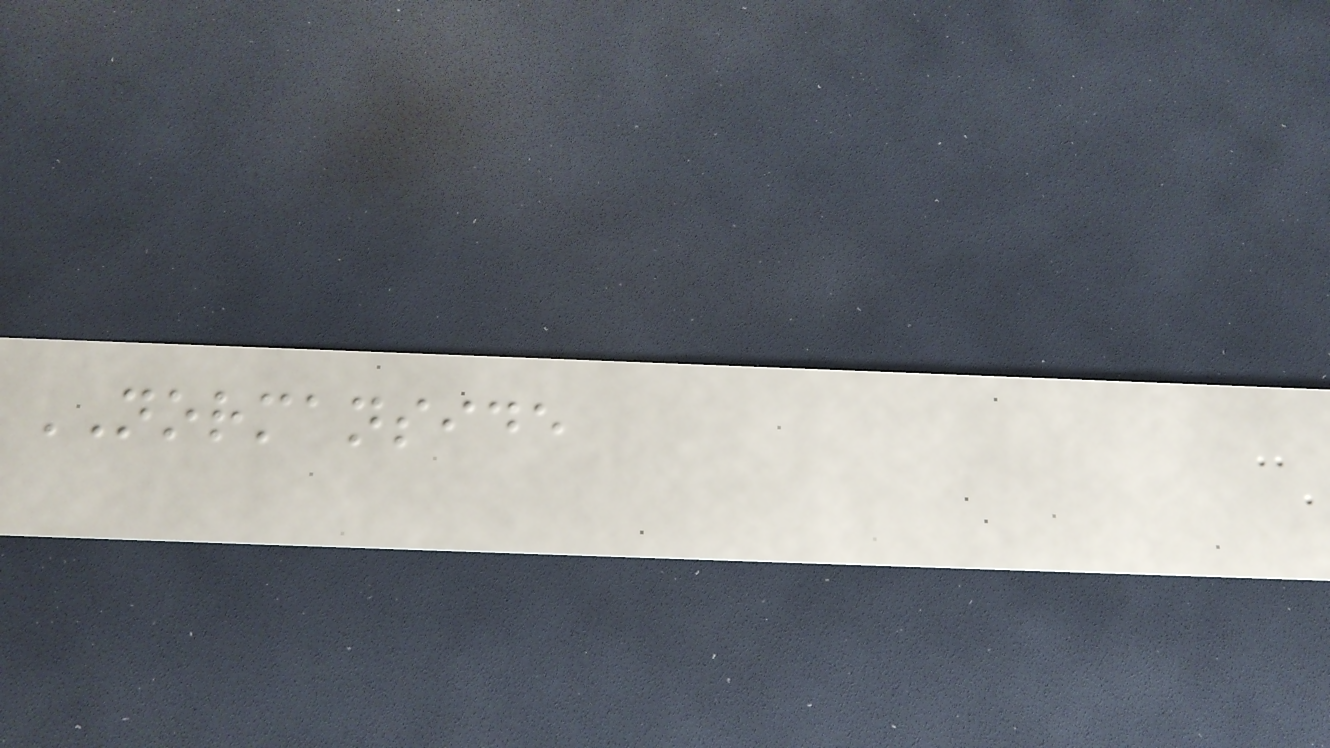NORMANSIDE
